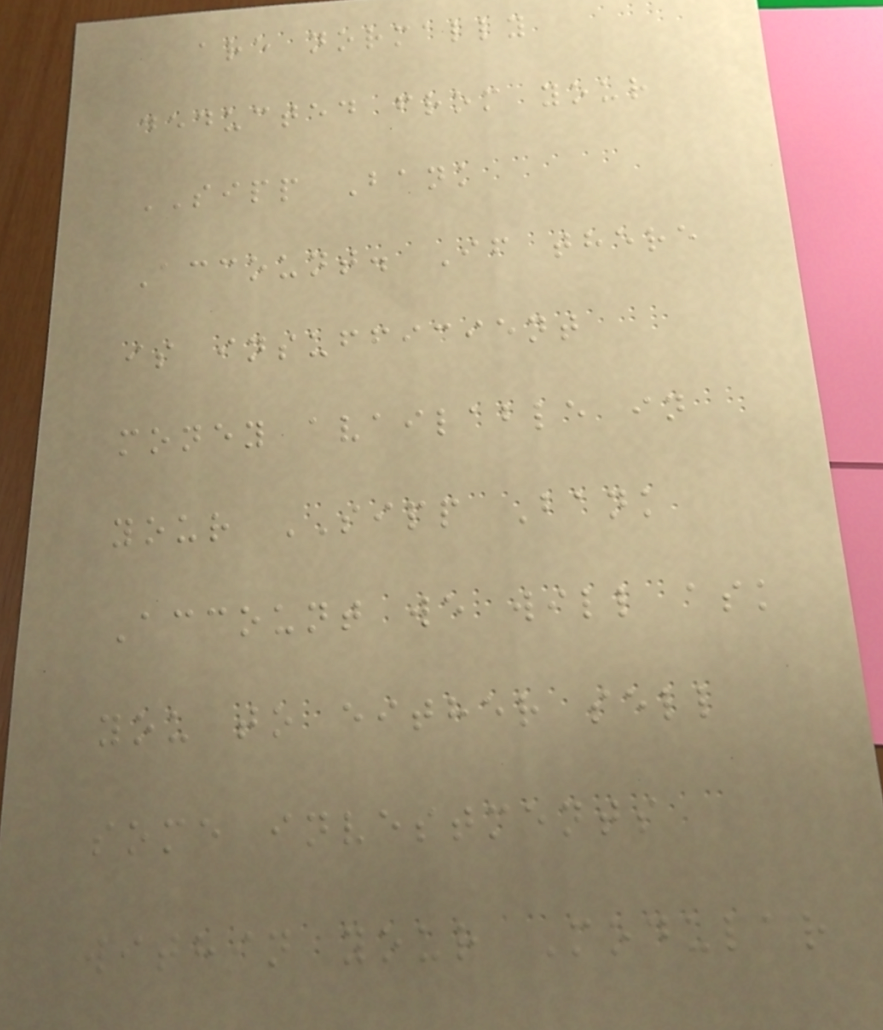are normally
deducted from your
SIPP Bank
Account. If there
is insufficient
money available in
your SIPP Bank
Account we will ask
you to either sell
some investments
within your Modular
